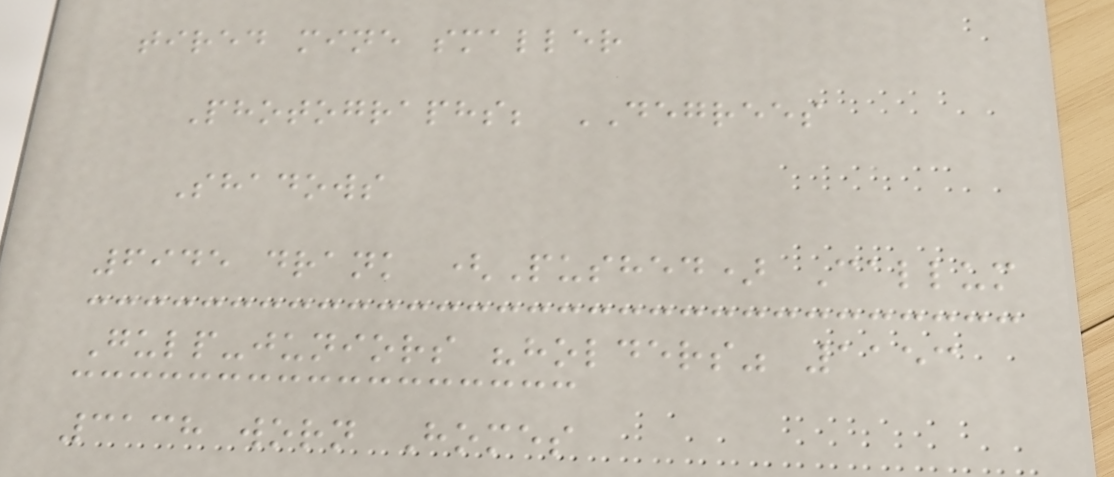tired mine smaller
Photographs; DEGREES
Shadows
6945 drank (Pushed) Callum
Gulp-juniors "holders" 1153
3138 worn Homes
